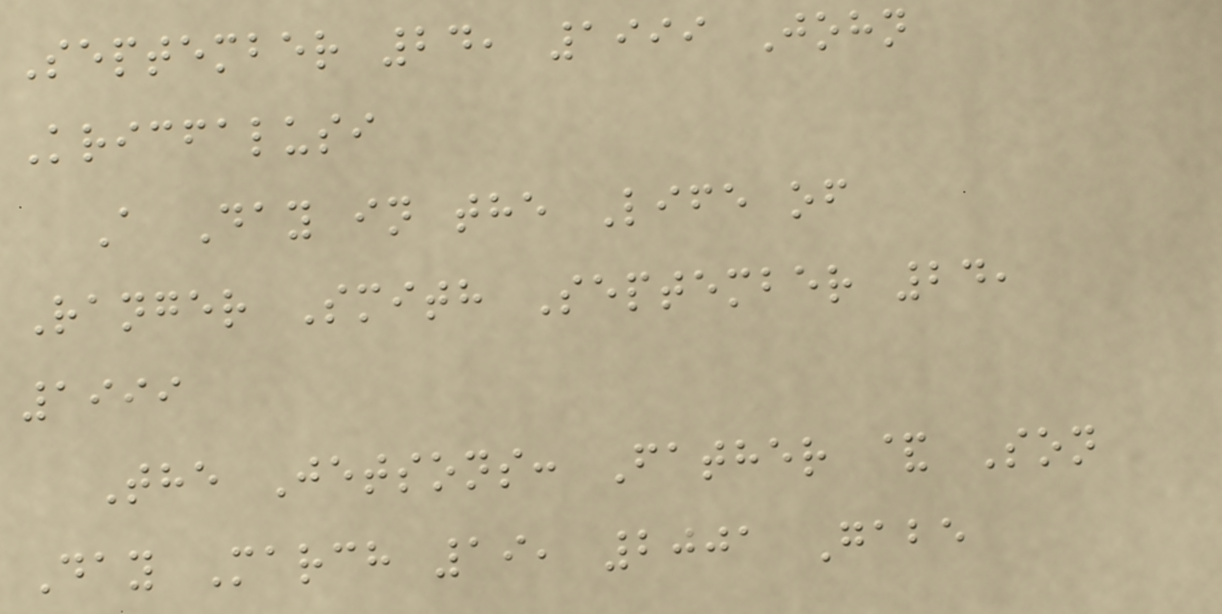September 24, 1999 John
Kricfalusi
A Day in the Life of
Ranger Smith September 24,
1999
The Jetsons: Father & Son
Day March 19, 2001 Gabe
